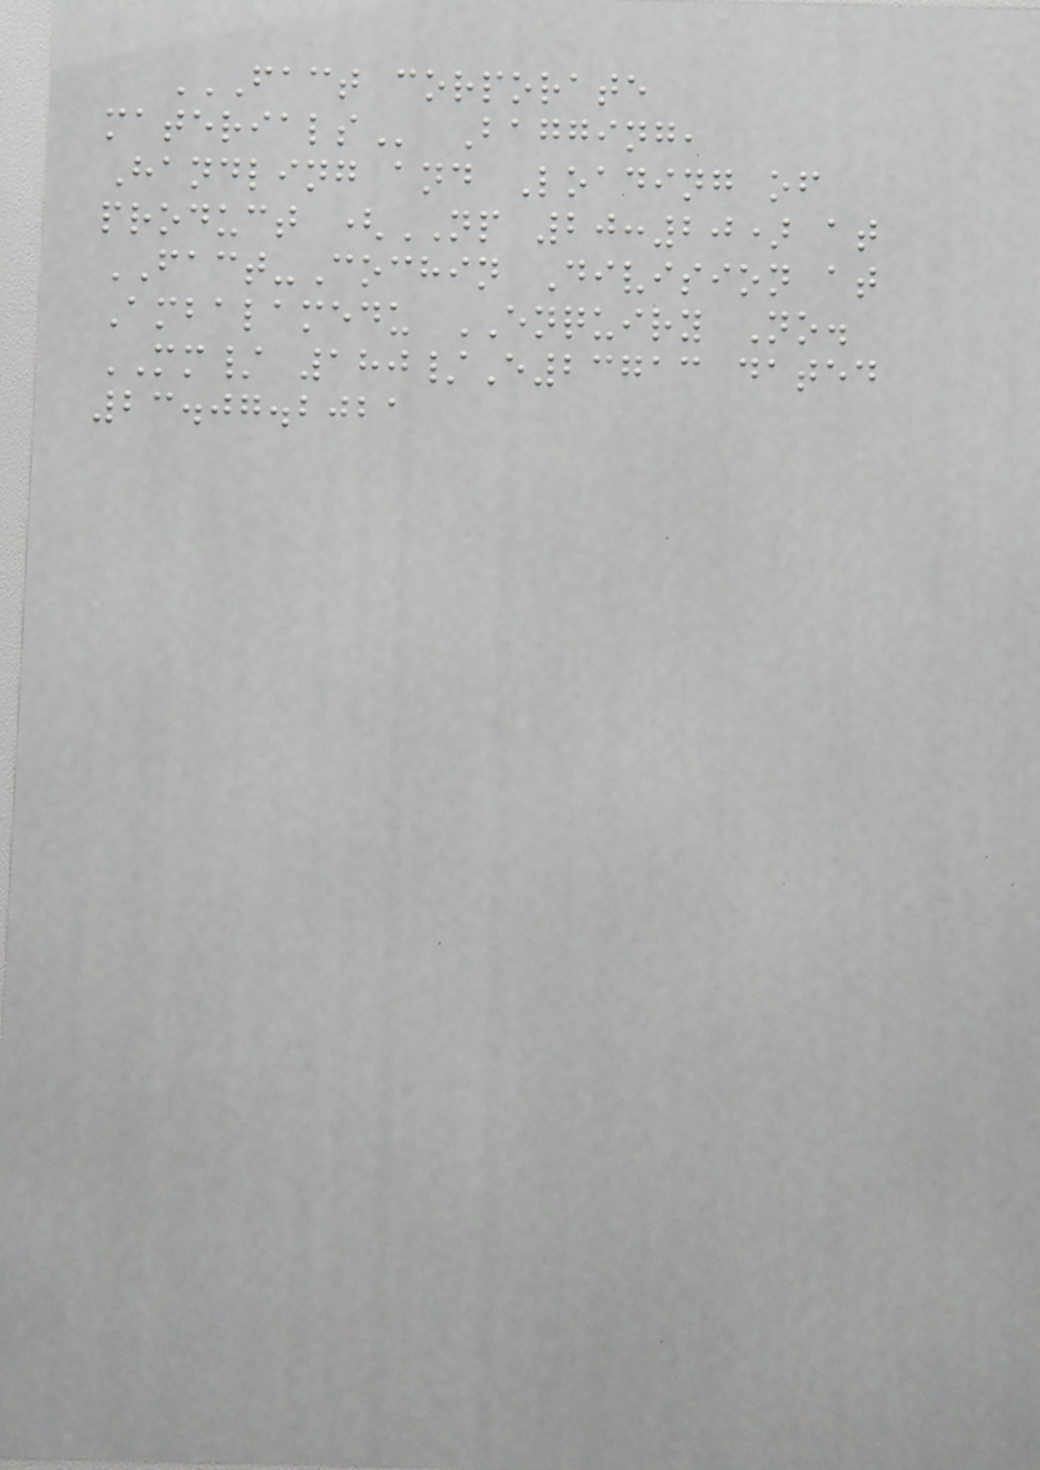FACT CORPORATE
MATERIALS Bagging,
Handling and Loading of
product (NP 20:20) at
FACT-Cochin Division at
Ambalamedu ENQUIRY No.
MM/ 180/E23713 dated
23.07.2021
